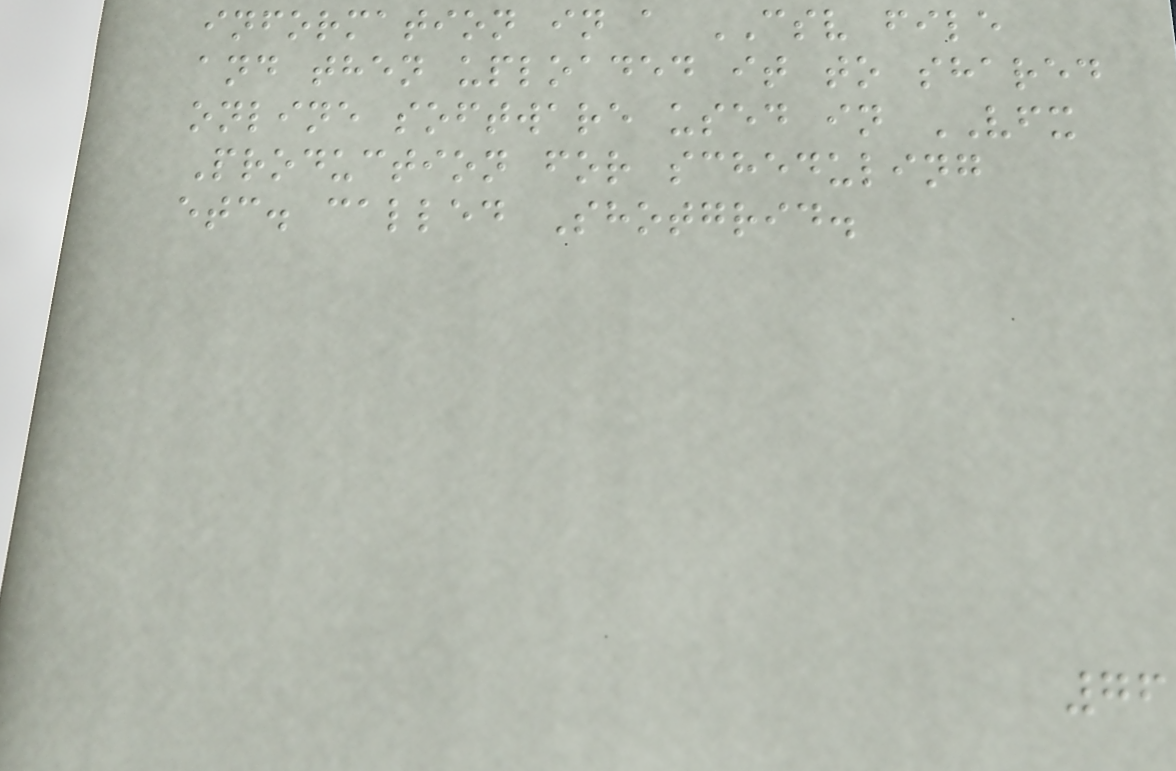information in a CSV file
and then uploaded it to shared
online software used in VFX
Production for scheduling
etc. called Shotgrid.
76
